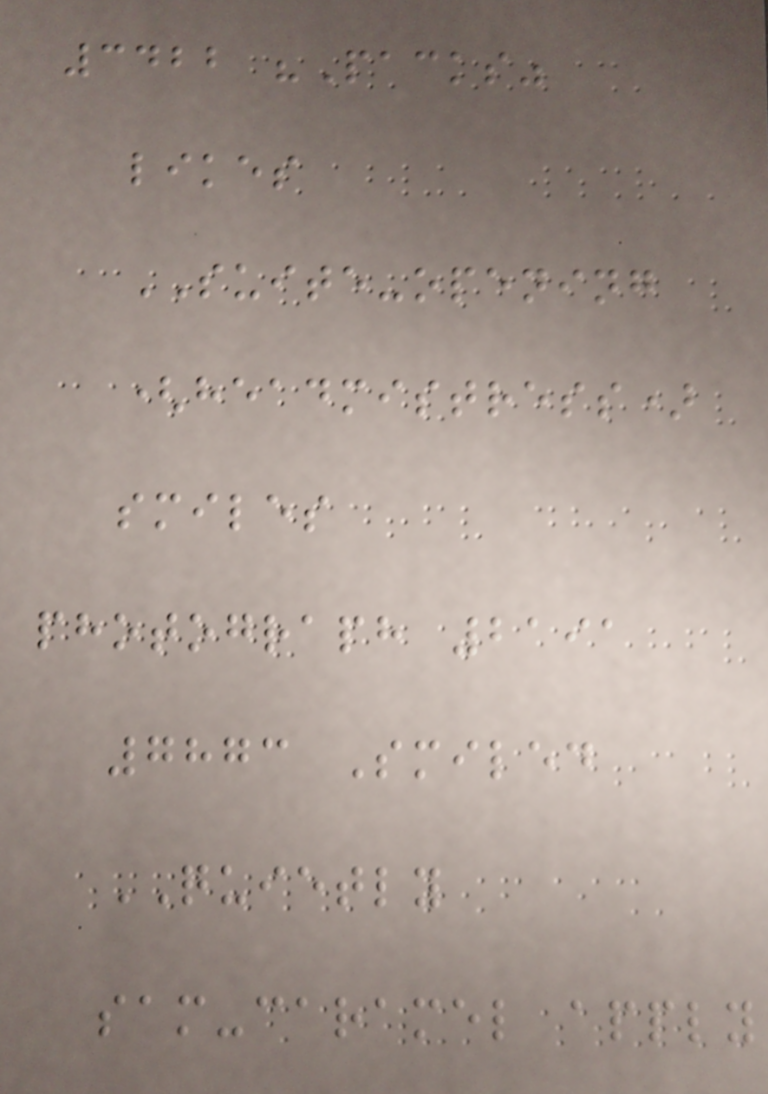3422 "Packs"
likes
SUITE-opening
(headmistress)
smiles
photograph 2191
7873 Smiled
QUIETLY
sam-caramel apply
